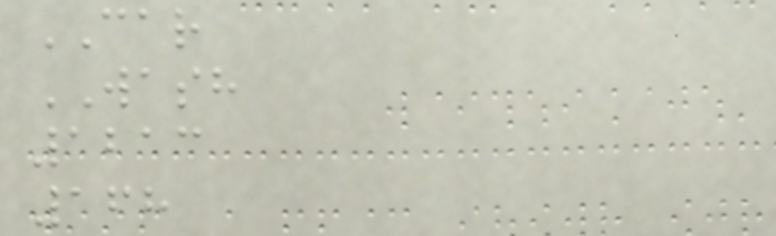CAR
WASH
1213
168
